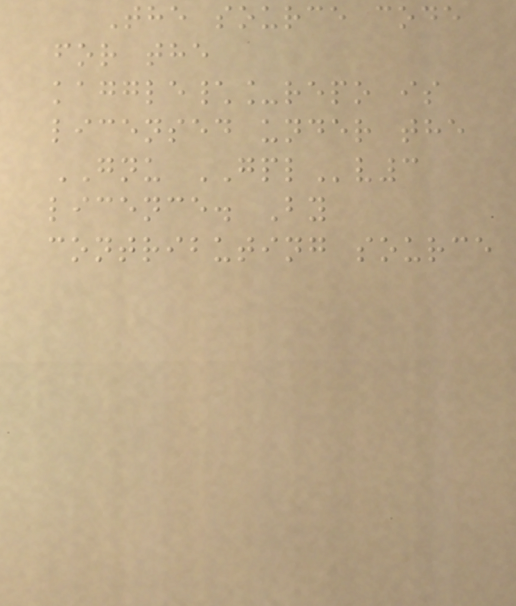The source code
for the
kaggle\_repo is
licensed under the
GNU GPLv3
licence. By
contributing source
